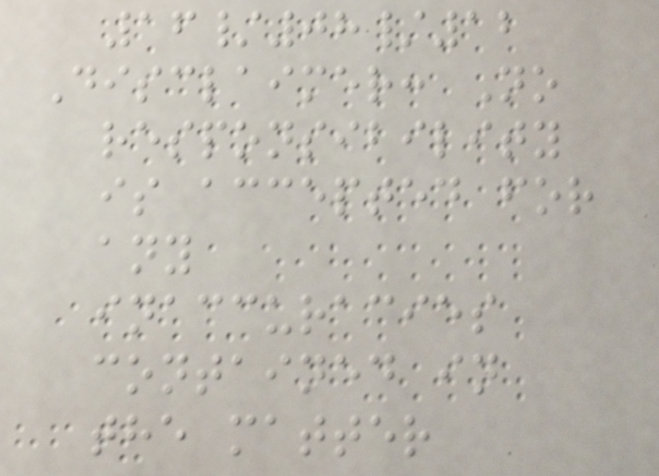16/08/12
Disclaimer: No
responsibility
is accepted for
any
inaccuracies
contained in
the matter
